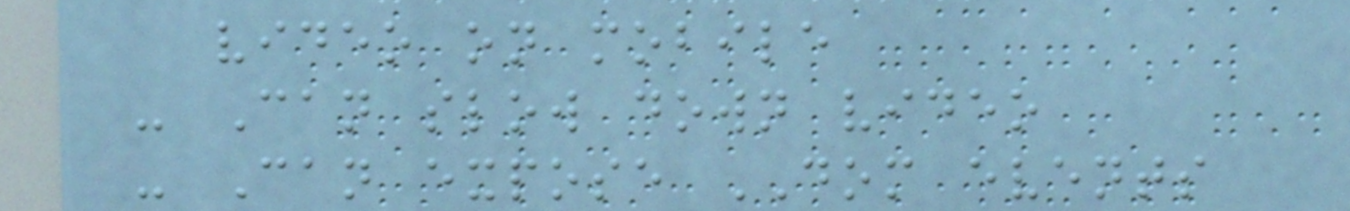video on mobile
- Can slow down video
- Can expose DOM events
